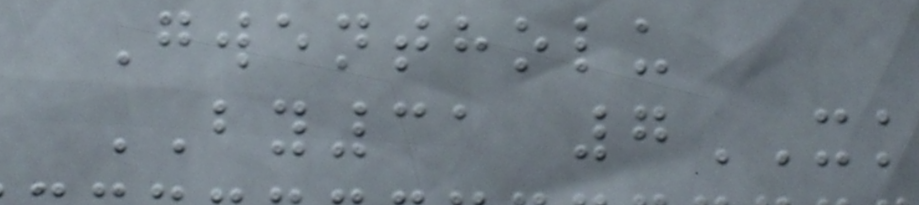Gwentholu
BY31 7XK
